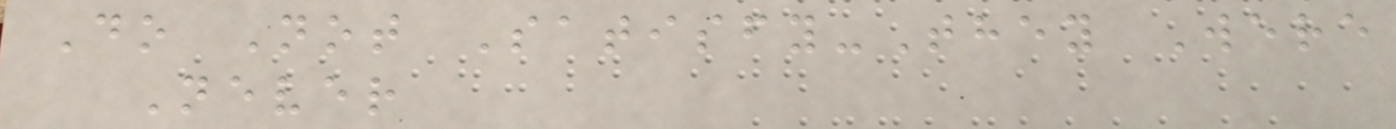Do Not Satisfy-They Were
Never
